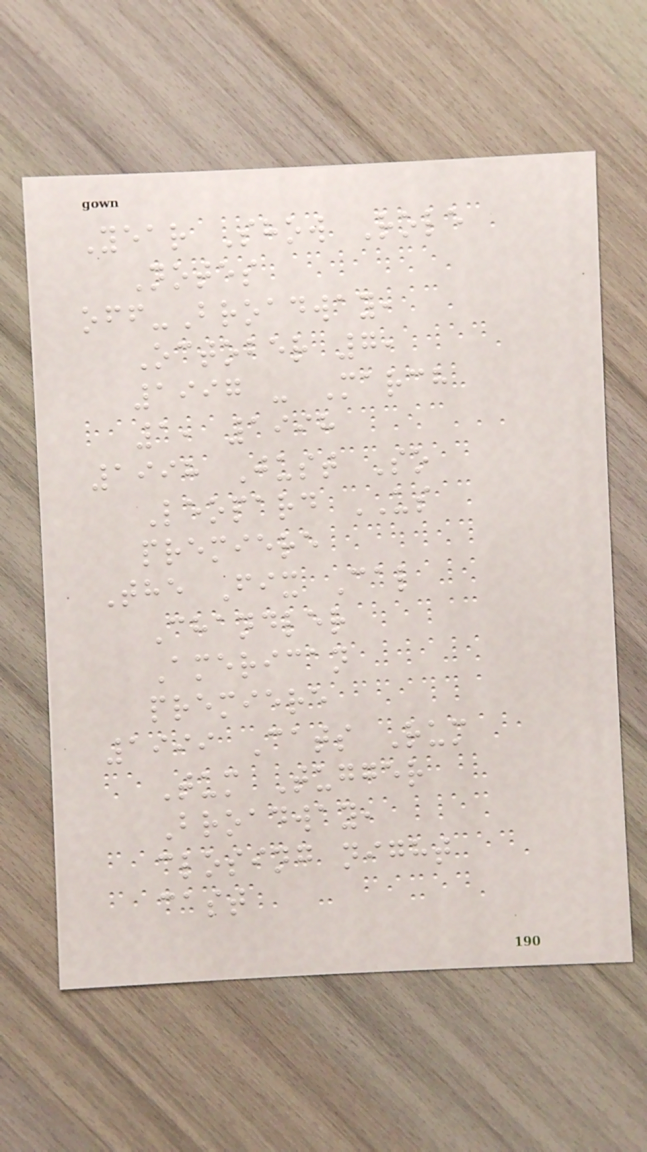Year Show Role
Notes
off-Broadway,
October 7,
1997 - March
1, 1998
1998 Just So
Leopard US
premiere
The Fix Cal
Chandler
American
premiere
1999 Cats Rum
Tum Tugger
Broadway,
closing night
cast
